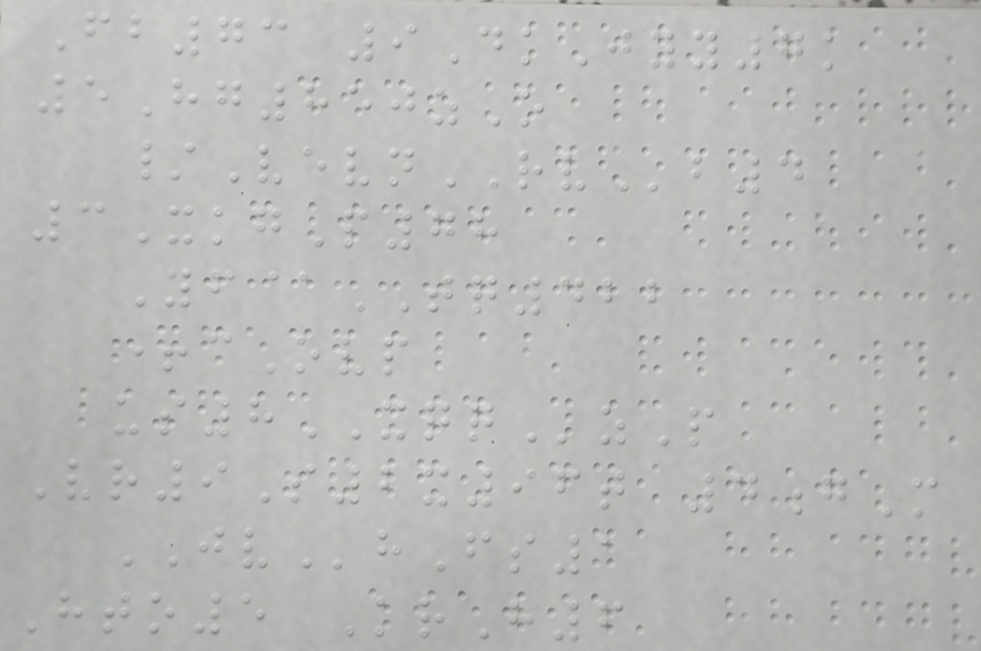Fb73 9DkJyy7k
5Hg850zO
/VevnRVb4
3XkgP78
Yf@TQ422
+cOvp
us8XQQzP
Vr9S2x96t 4gM
JVhFs1
Hto5 KrH6
